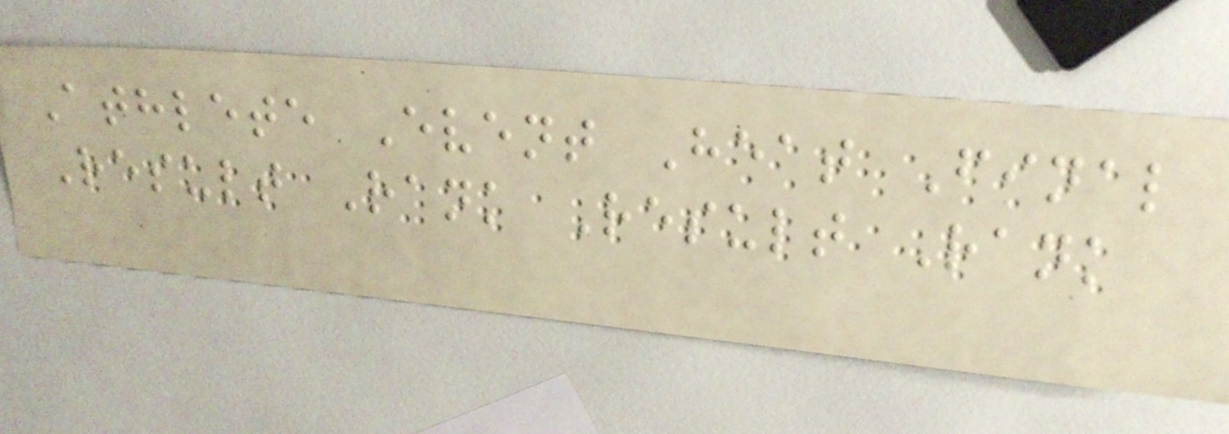Athlete Event Heat Final
Result Rank Result Rank
